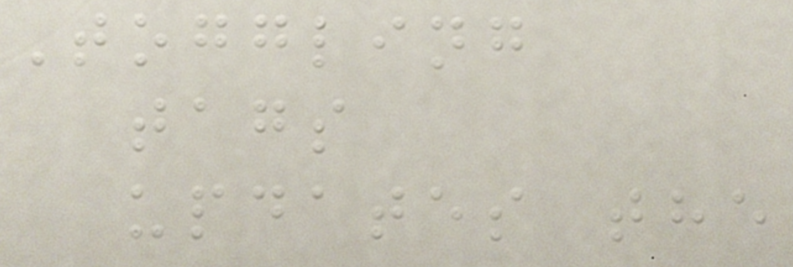Toggling
tags
updates the
